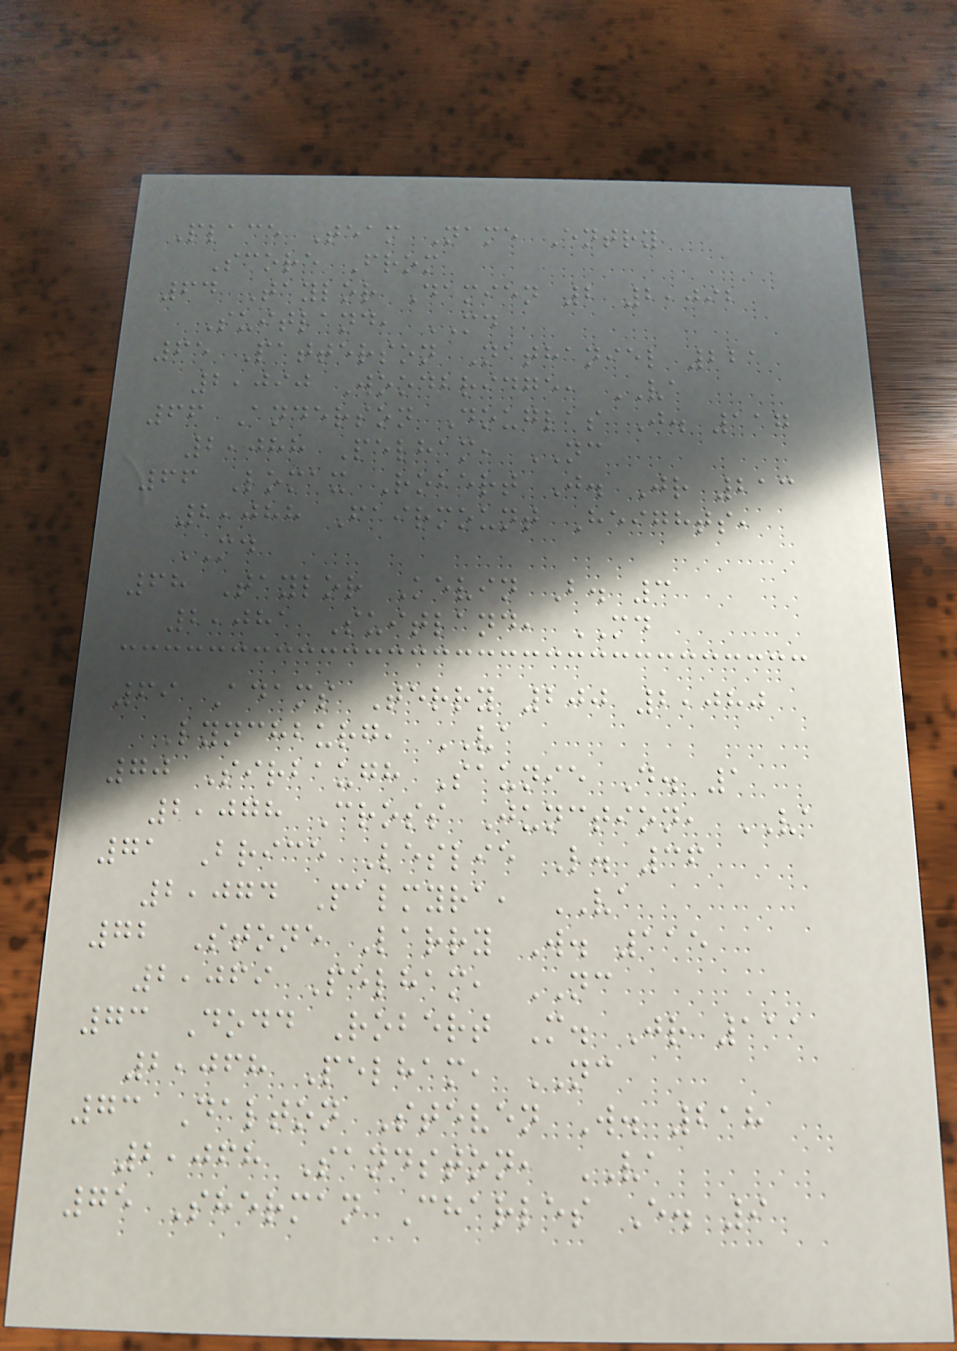Place Team Name Entry
Score From
64 Taylor Damien 2 2,092
Suitland, MD
65 Patterson Nathaniel 221
2,090 Woodbridge, VA
66 Anderson Douglas J. 117
2,088 Pelham, NC
66 Lomax Robert J. Jr 213
2,088 Fairmount Heights,
MD
68 Taylor Kevin B. 3
2,081 Suitland, MD
69 Adams Terry 200 2,080
Lynchburg, VA
70 Sirbaugh Saunie D. 1
2,078 Cross Junction, VA
71 Brice Leslie L. 36
2,074 Palmyra, VA
72 Stone Larry W. 115
2,069 Pelham, NC
73 Dodd Robert M. Jr 111
2,068 Pelham, NC
73 Dalton Steven W. 218
2,068 Sandston, VA
75 Sherman Charles E. 9
